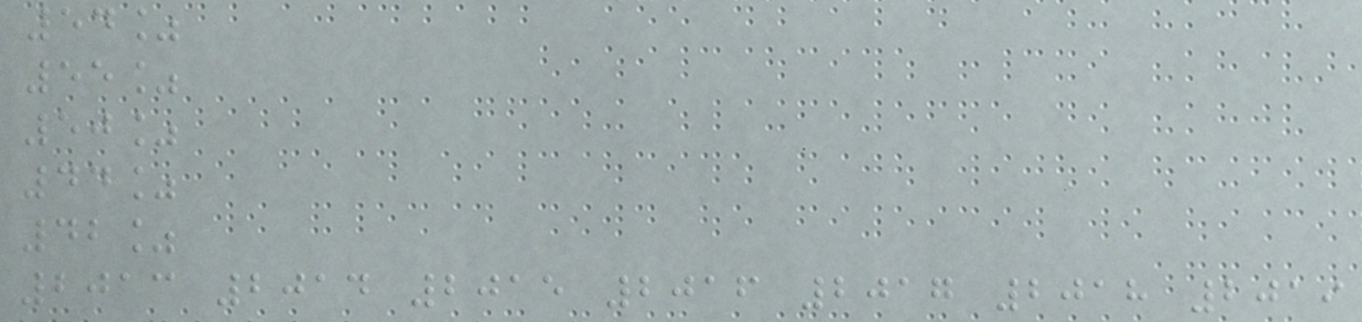54%
55%
50%
44%
42%
2013 2014 2015 2016 2017 2018 2019
